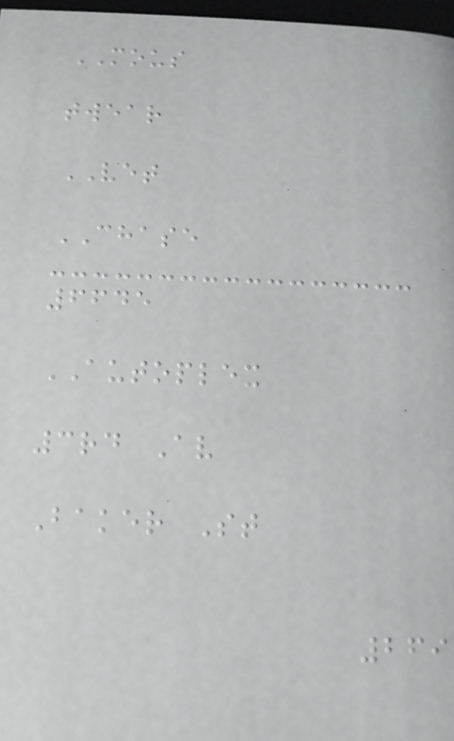MOUS
twear
VET
CHASE
6645
AUTOPLEX
3rd Av
Baker St
269
